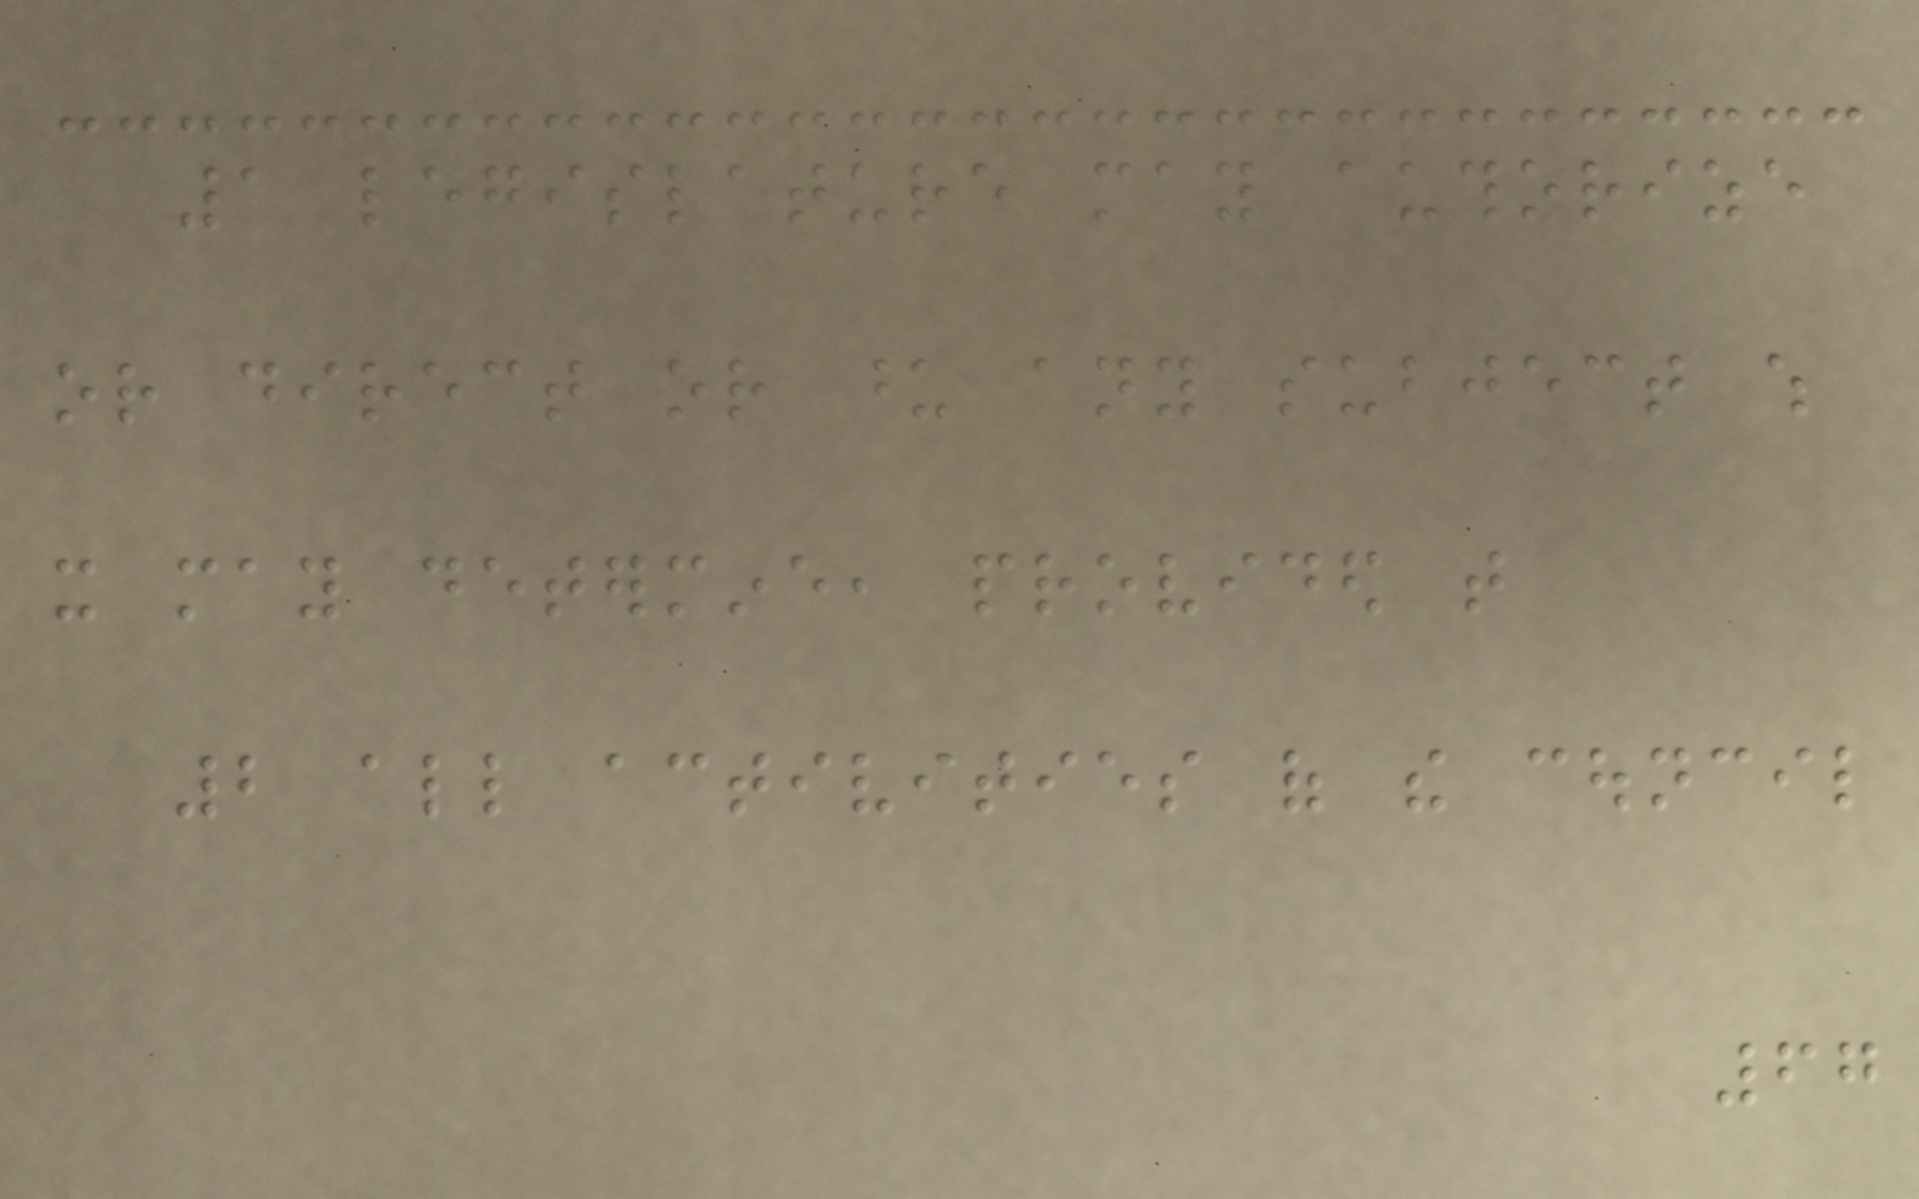1 legislature may authorize
or direct or upon any subject which
it may determine, provided that
2 all activities of the council
67
